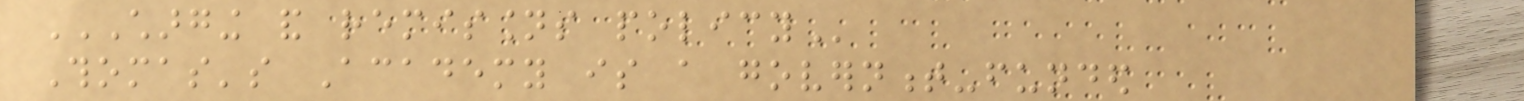CHARGING AND REMISSIONS POLICY
Thomas's Academy is a government-funded
